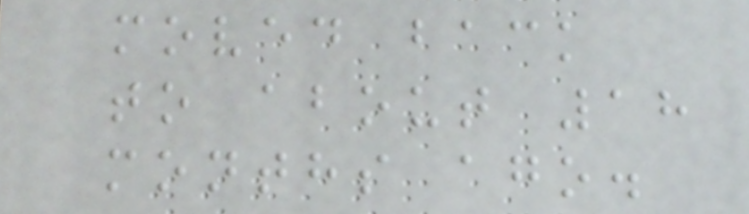moved back
to about 18
months ago.
